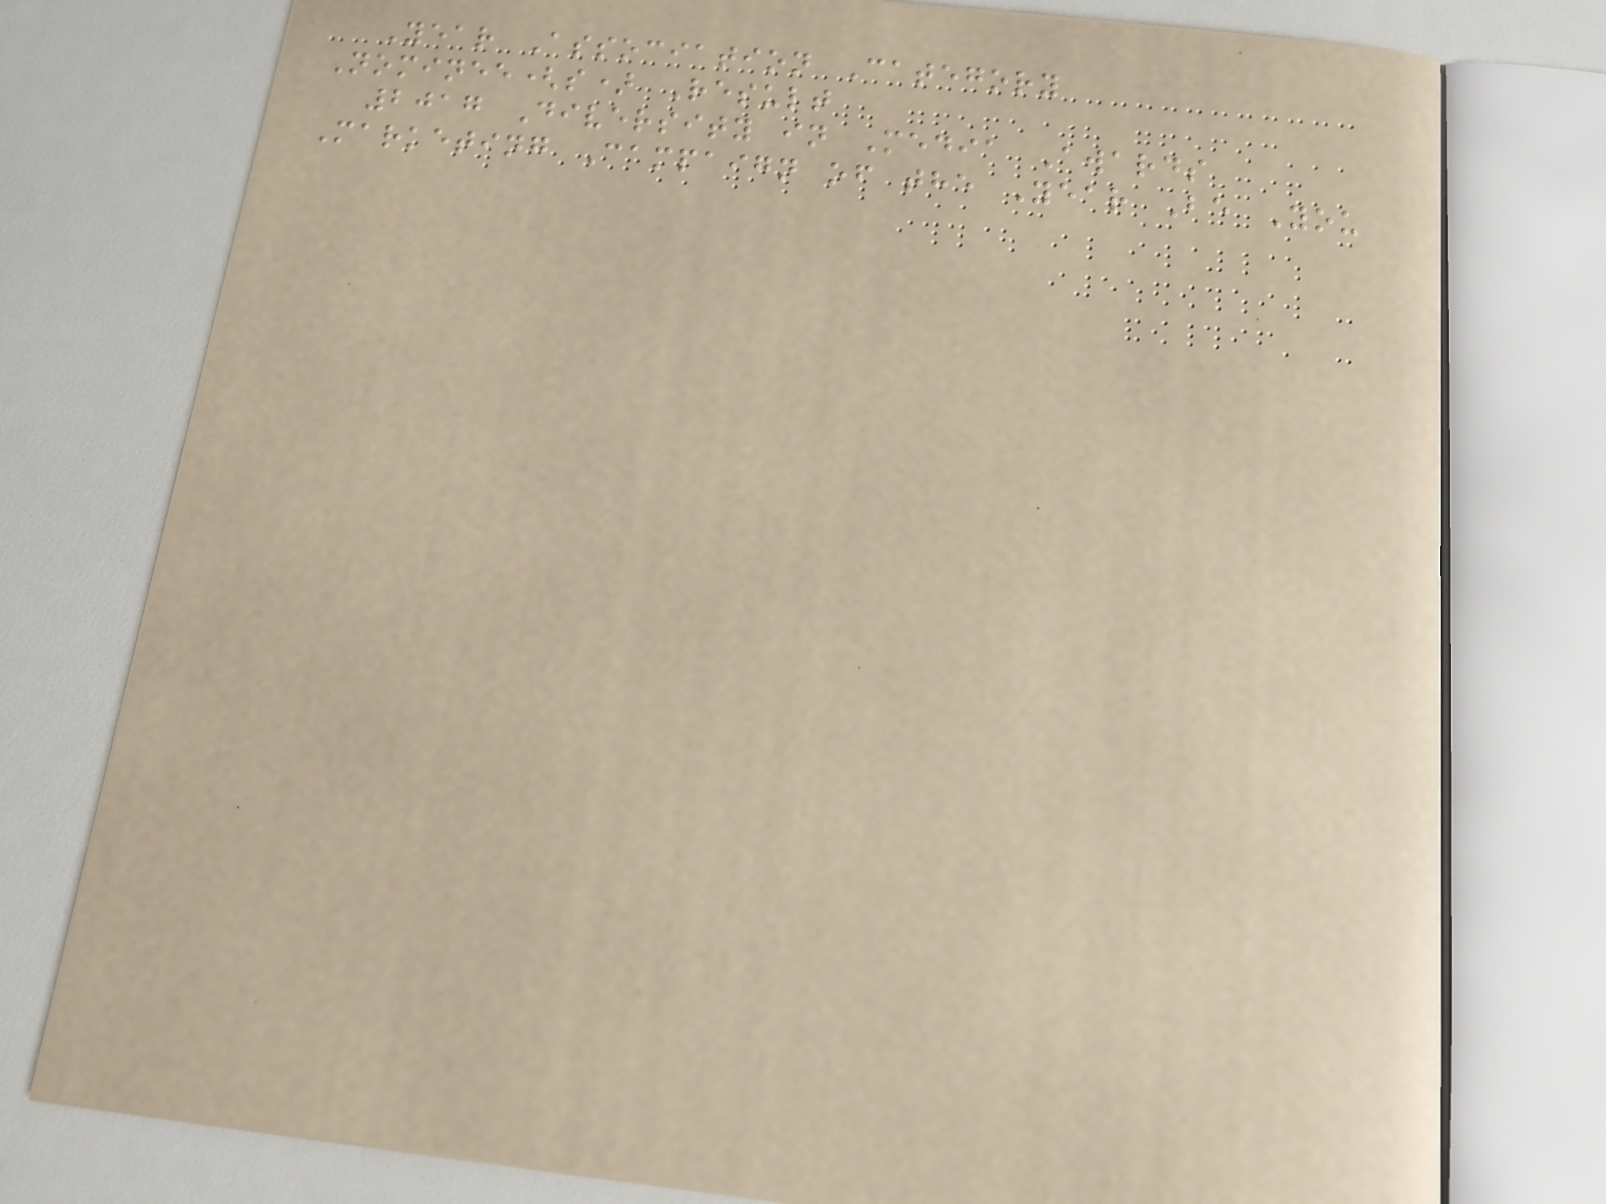Year Association Category
Nominee(s) Result
2017 Diversity in Media Awards
Marketing Campaign of the Year Be You
